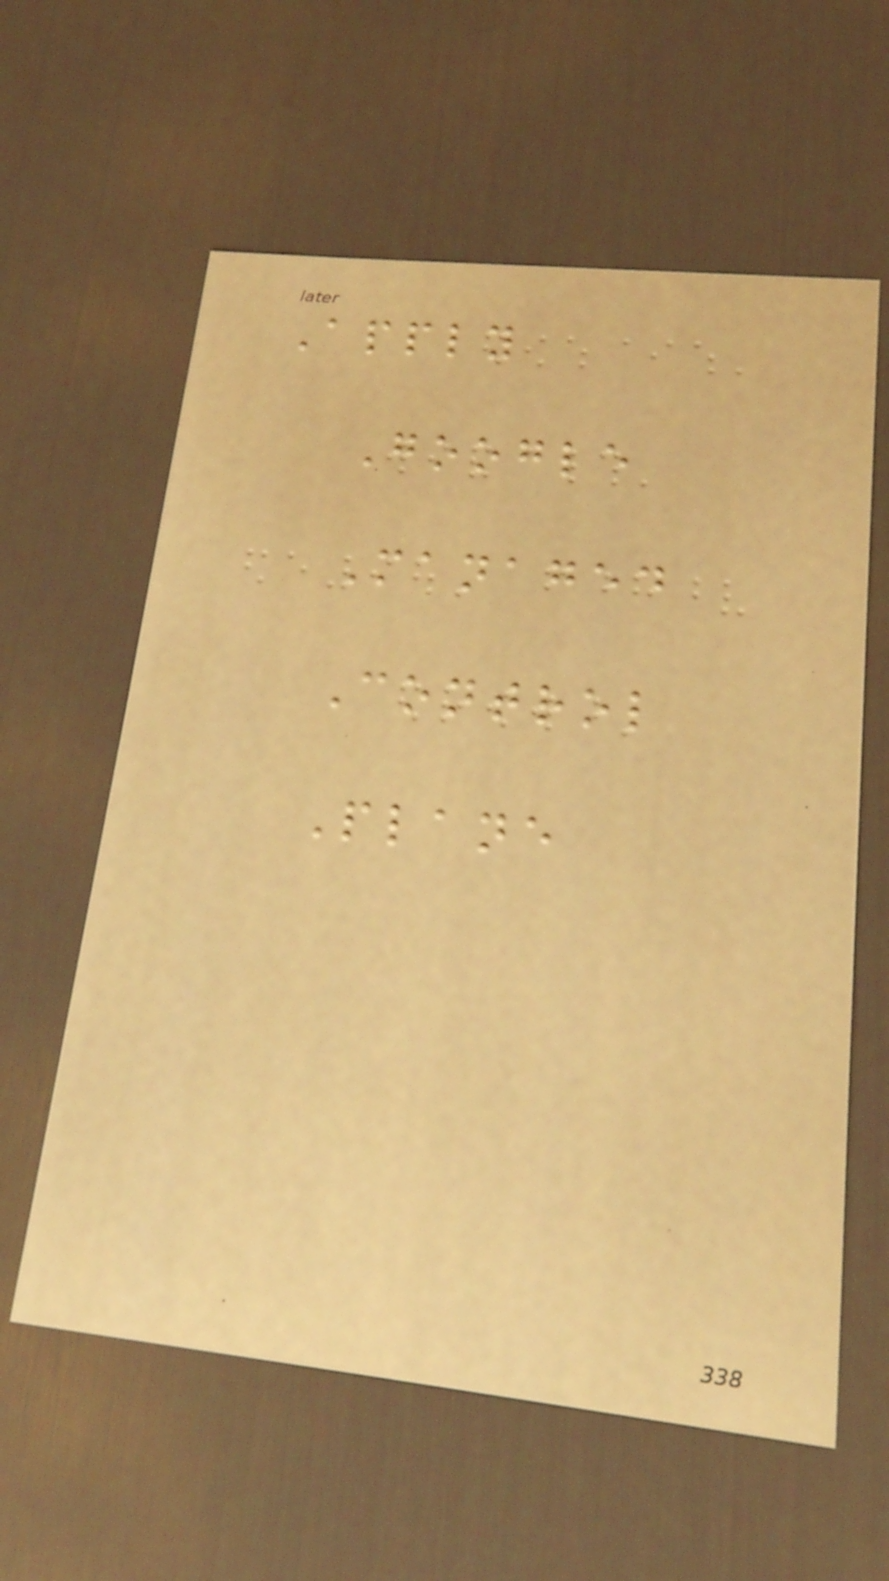Apply
Google
Managed
Control
Plane
